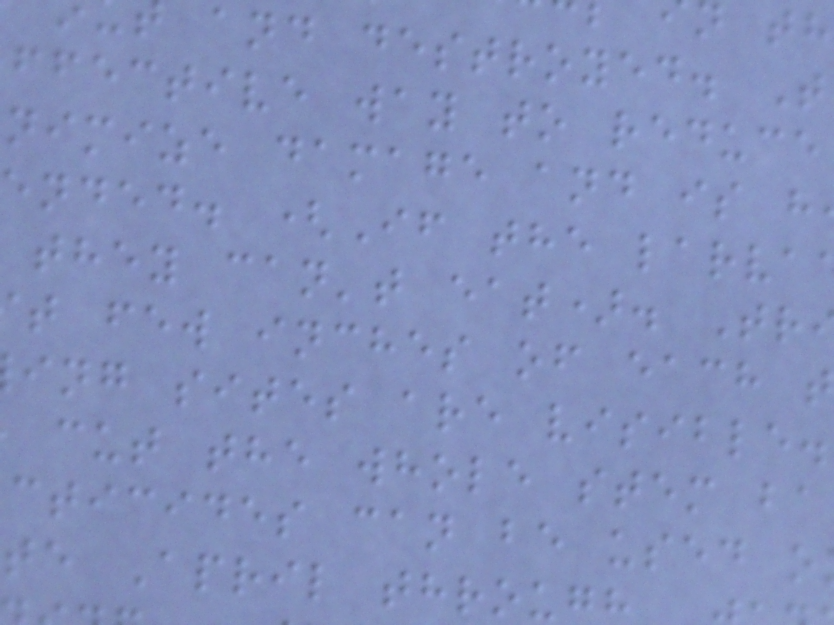and destroyed. T
ffective way to reduce
nimize damage and is h
ended. (If the larva
they can't eat). Tr
t few inches of each t
ing sites are visible.
cut the whole stem ba
cticides can be used o
te April throu
